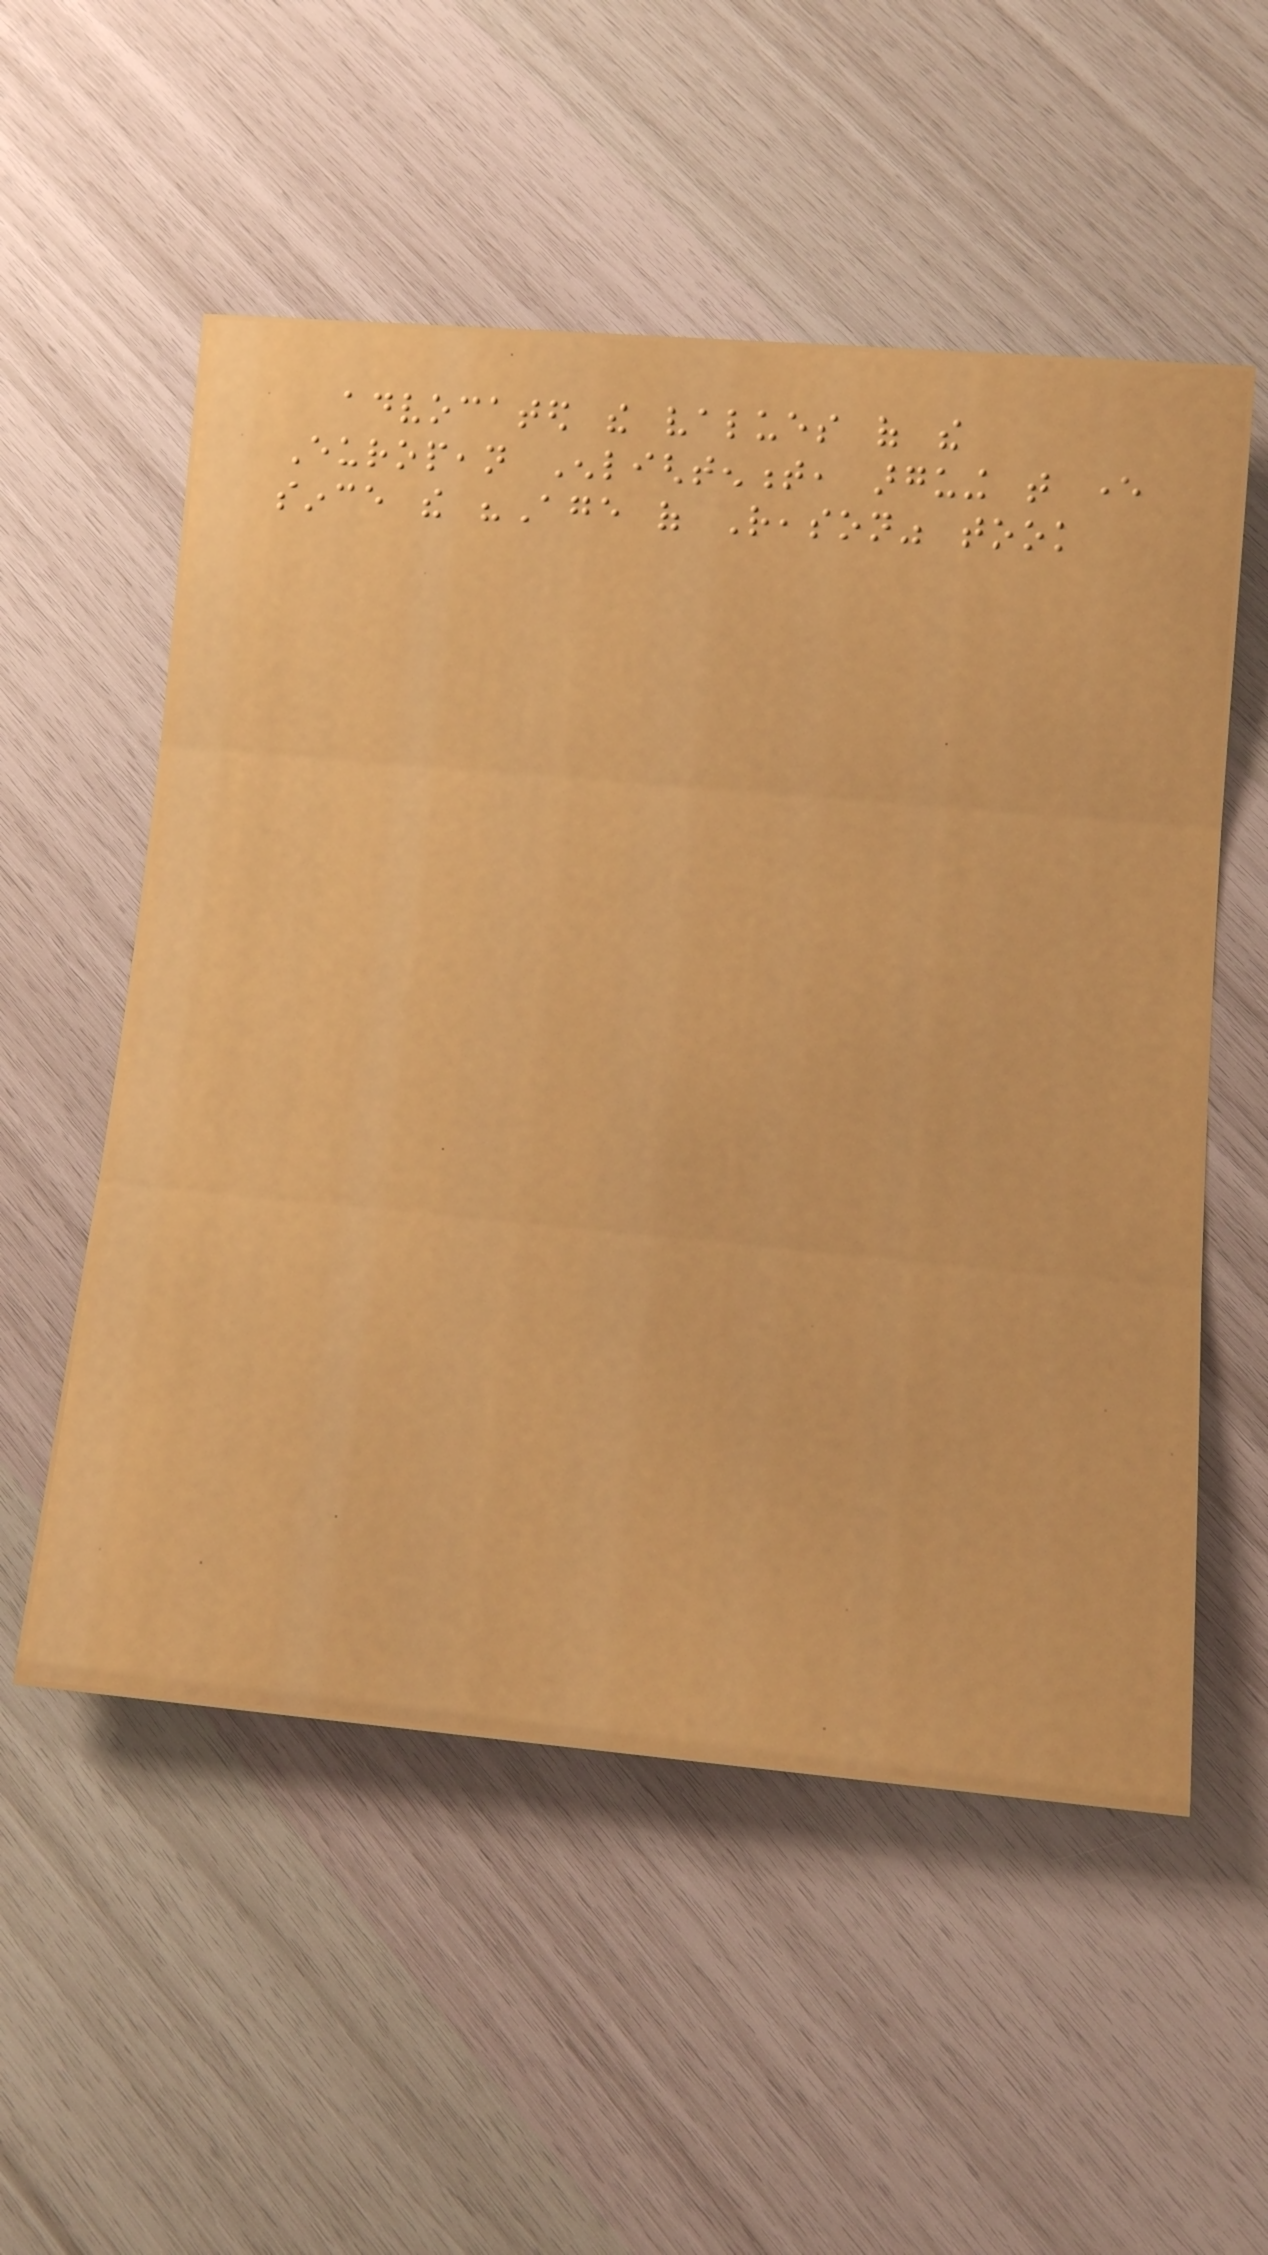advocated the values of the
European Enlightenment, arguing that ever
since the "Age of Reason" took
